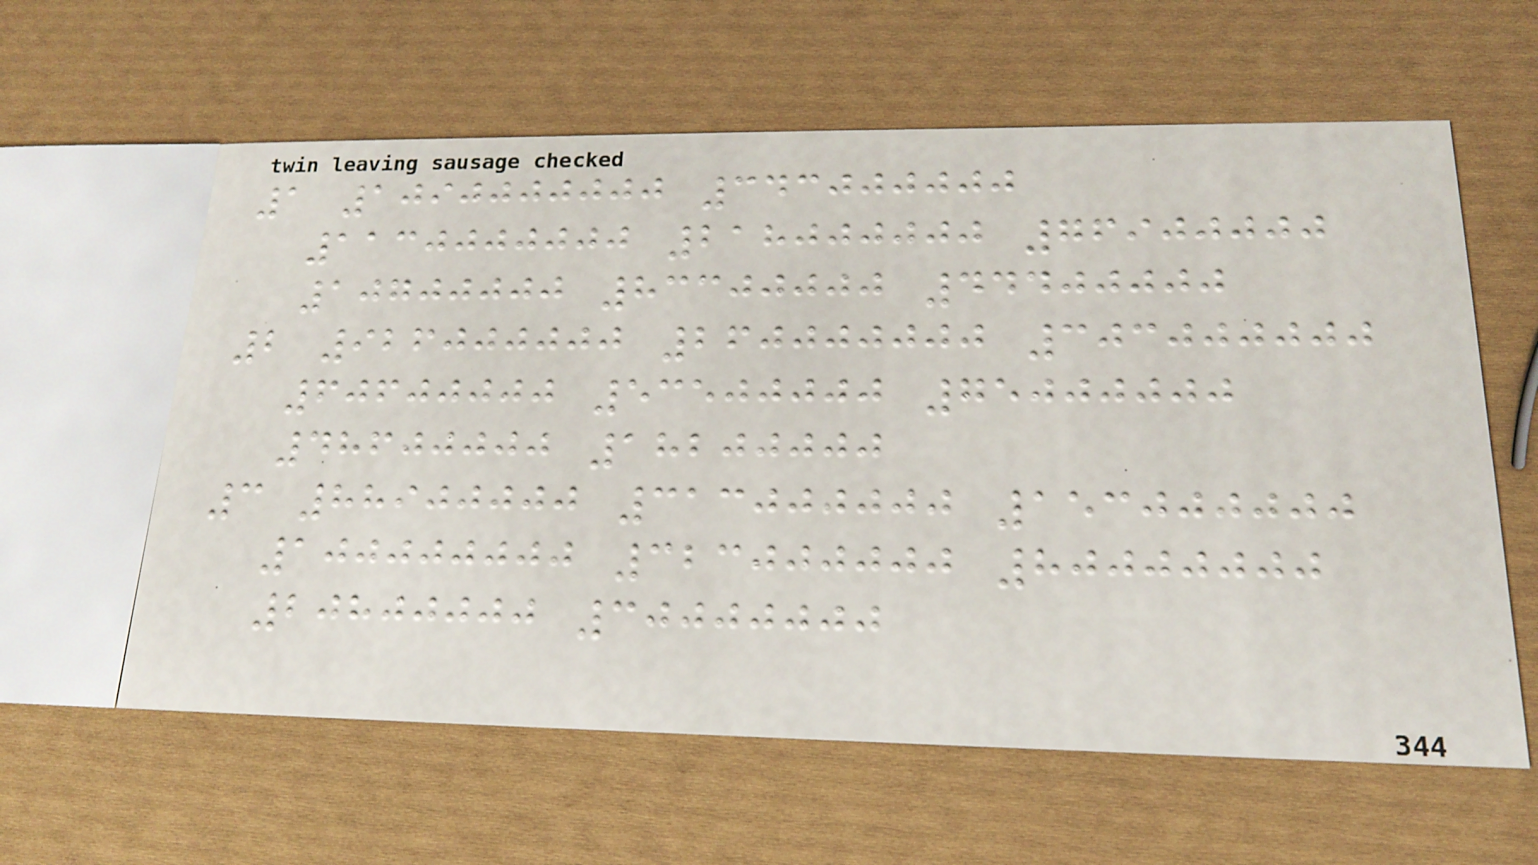1 1090000000 343000000
1130000000 218000000 76900000
10700000 83300000 44400000
2 926000000 260000000 303000000
60600000 53500000 75000000
48600000 18200000
3 88900000 313000000 153000000
100000000 323000000 80000000
20800000 30000000
